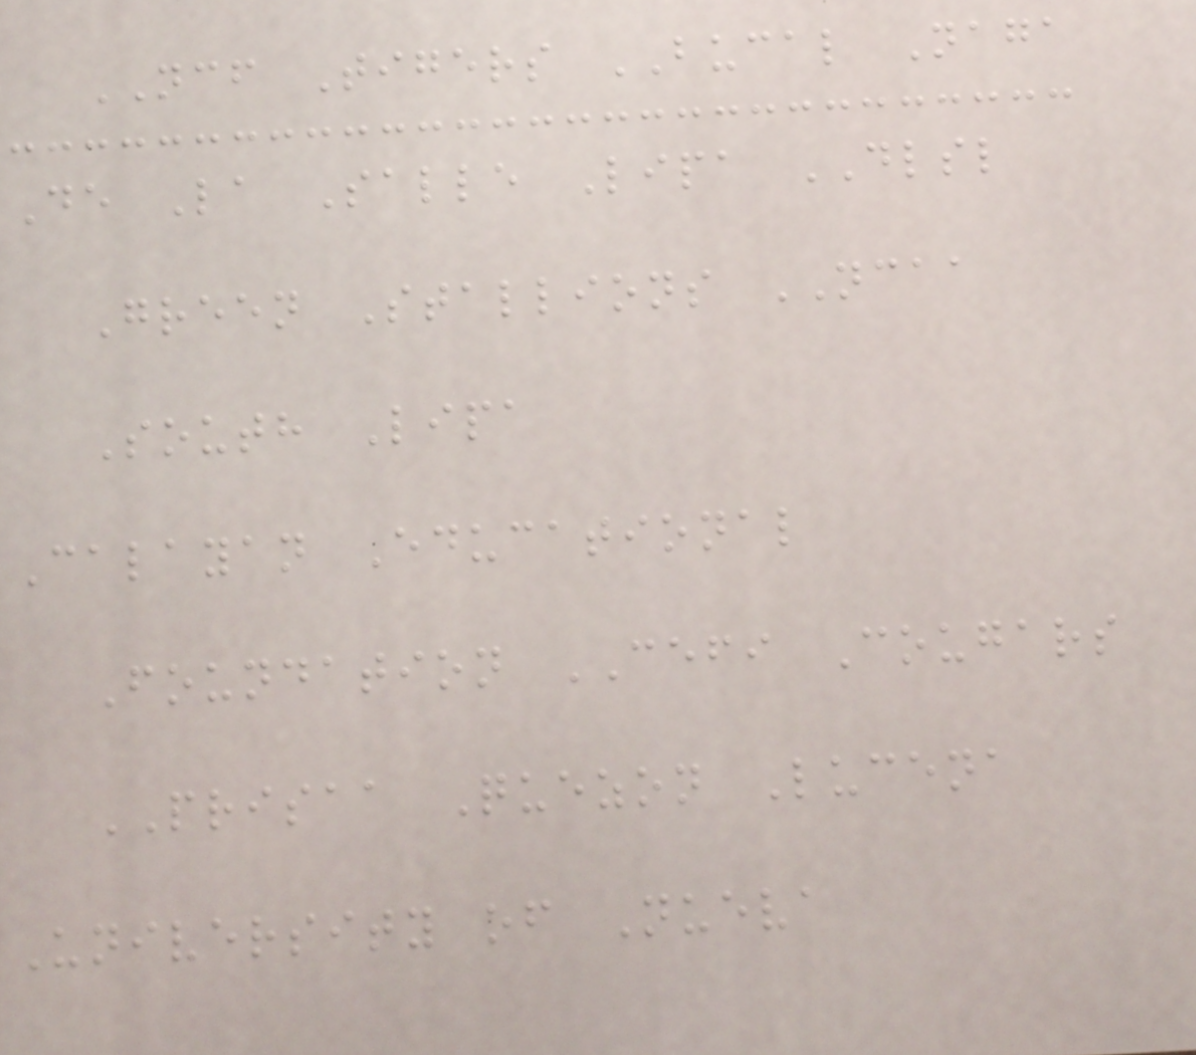NCF Tigers BUCAL Naga
De La Salle Lipa DLSL
Green Stallions NCAA
South Lipa
Calayan Educational
Foundation CEFI Cougars
PRISAA Quezon Lucena
University of Nueva
